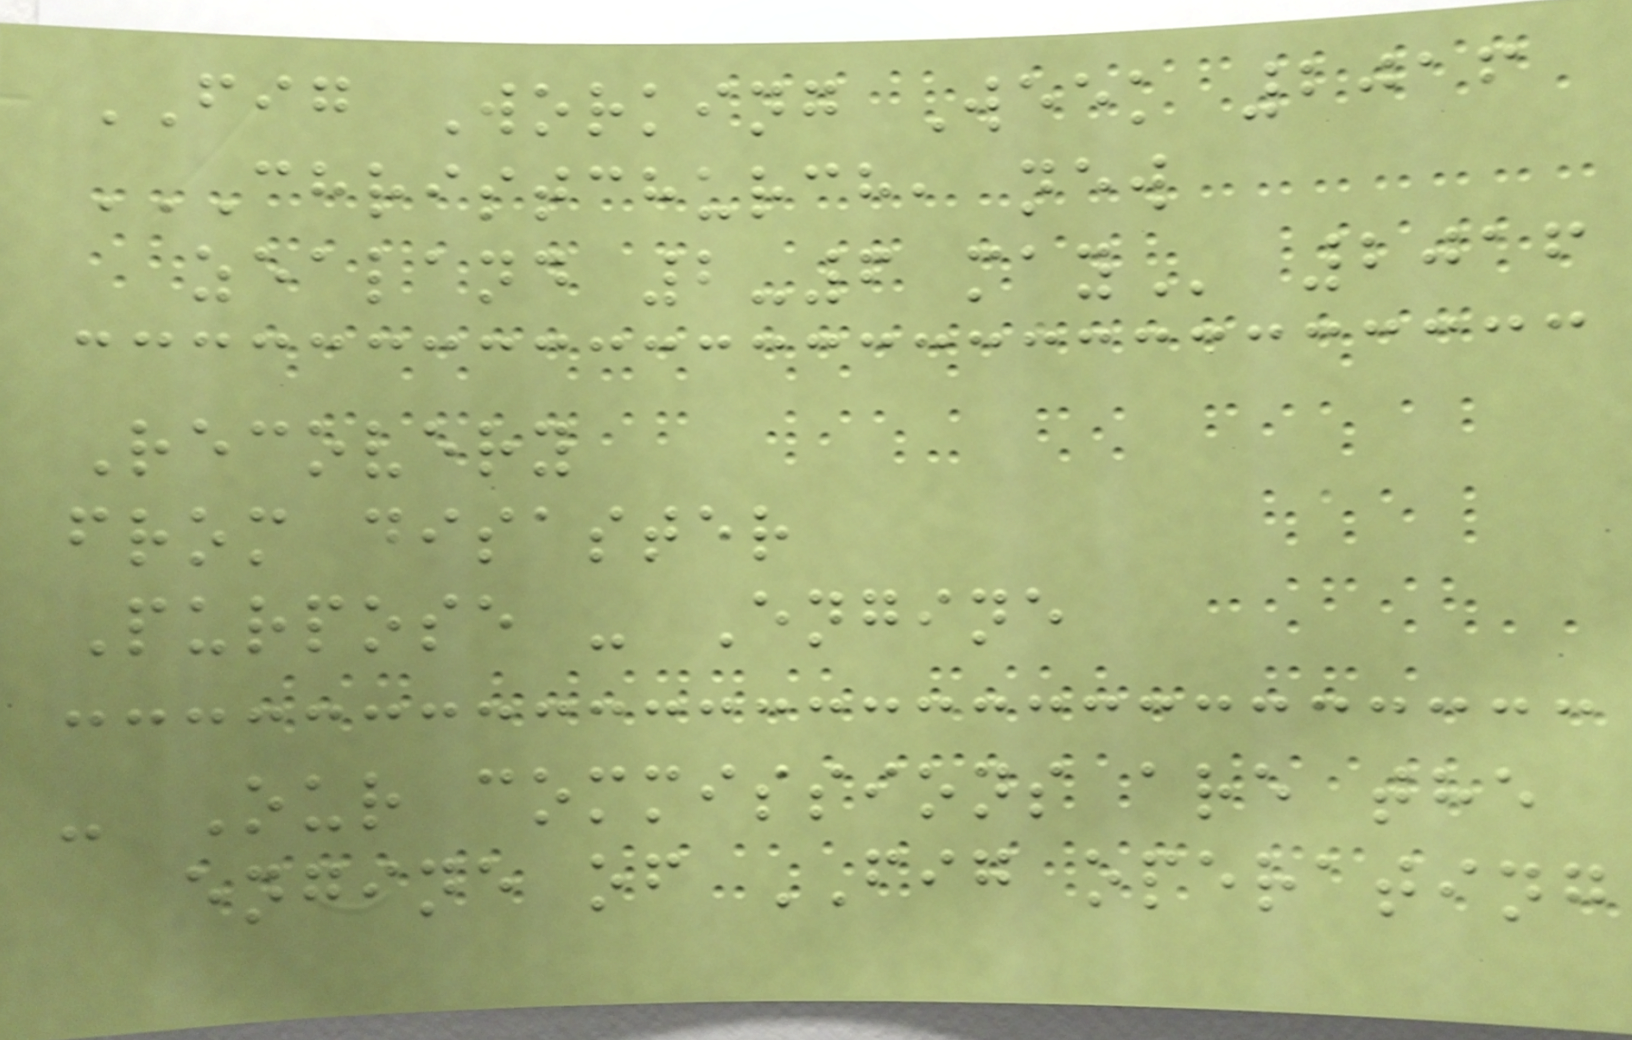FIG Working Week 2016
CHRISTCHURCH, NEW
ZEALAND 2-6 MAY 2016
Recovery
from disaster
Purpose - Engine
- Our commissions are the
engine of FIG operating
